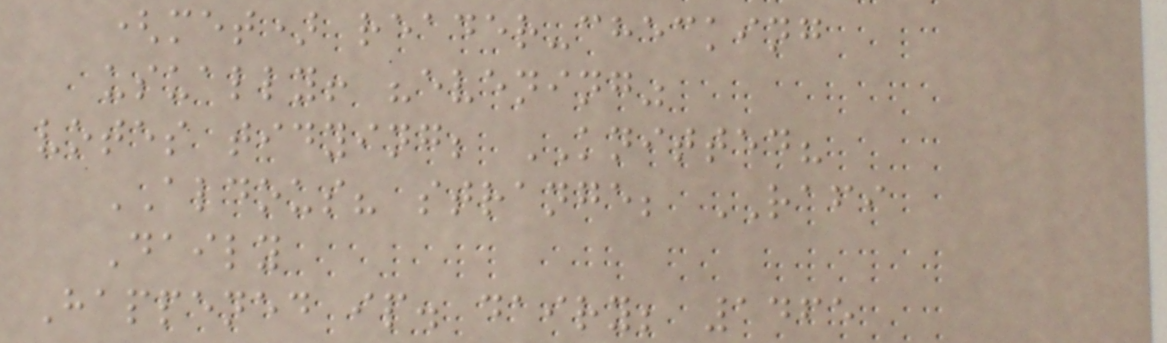(met) reader-checking
usually! "evening"
votes tidying; KNITTED?
ALDOUS? strange; RAFI
Daily
Happened ip. dairy; 1465
